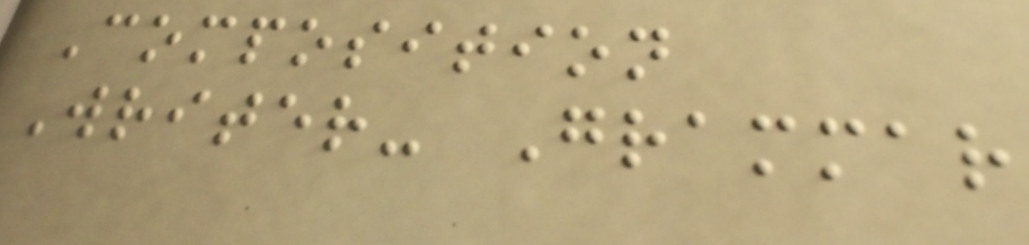Composition
Writer- Grammar
